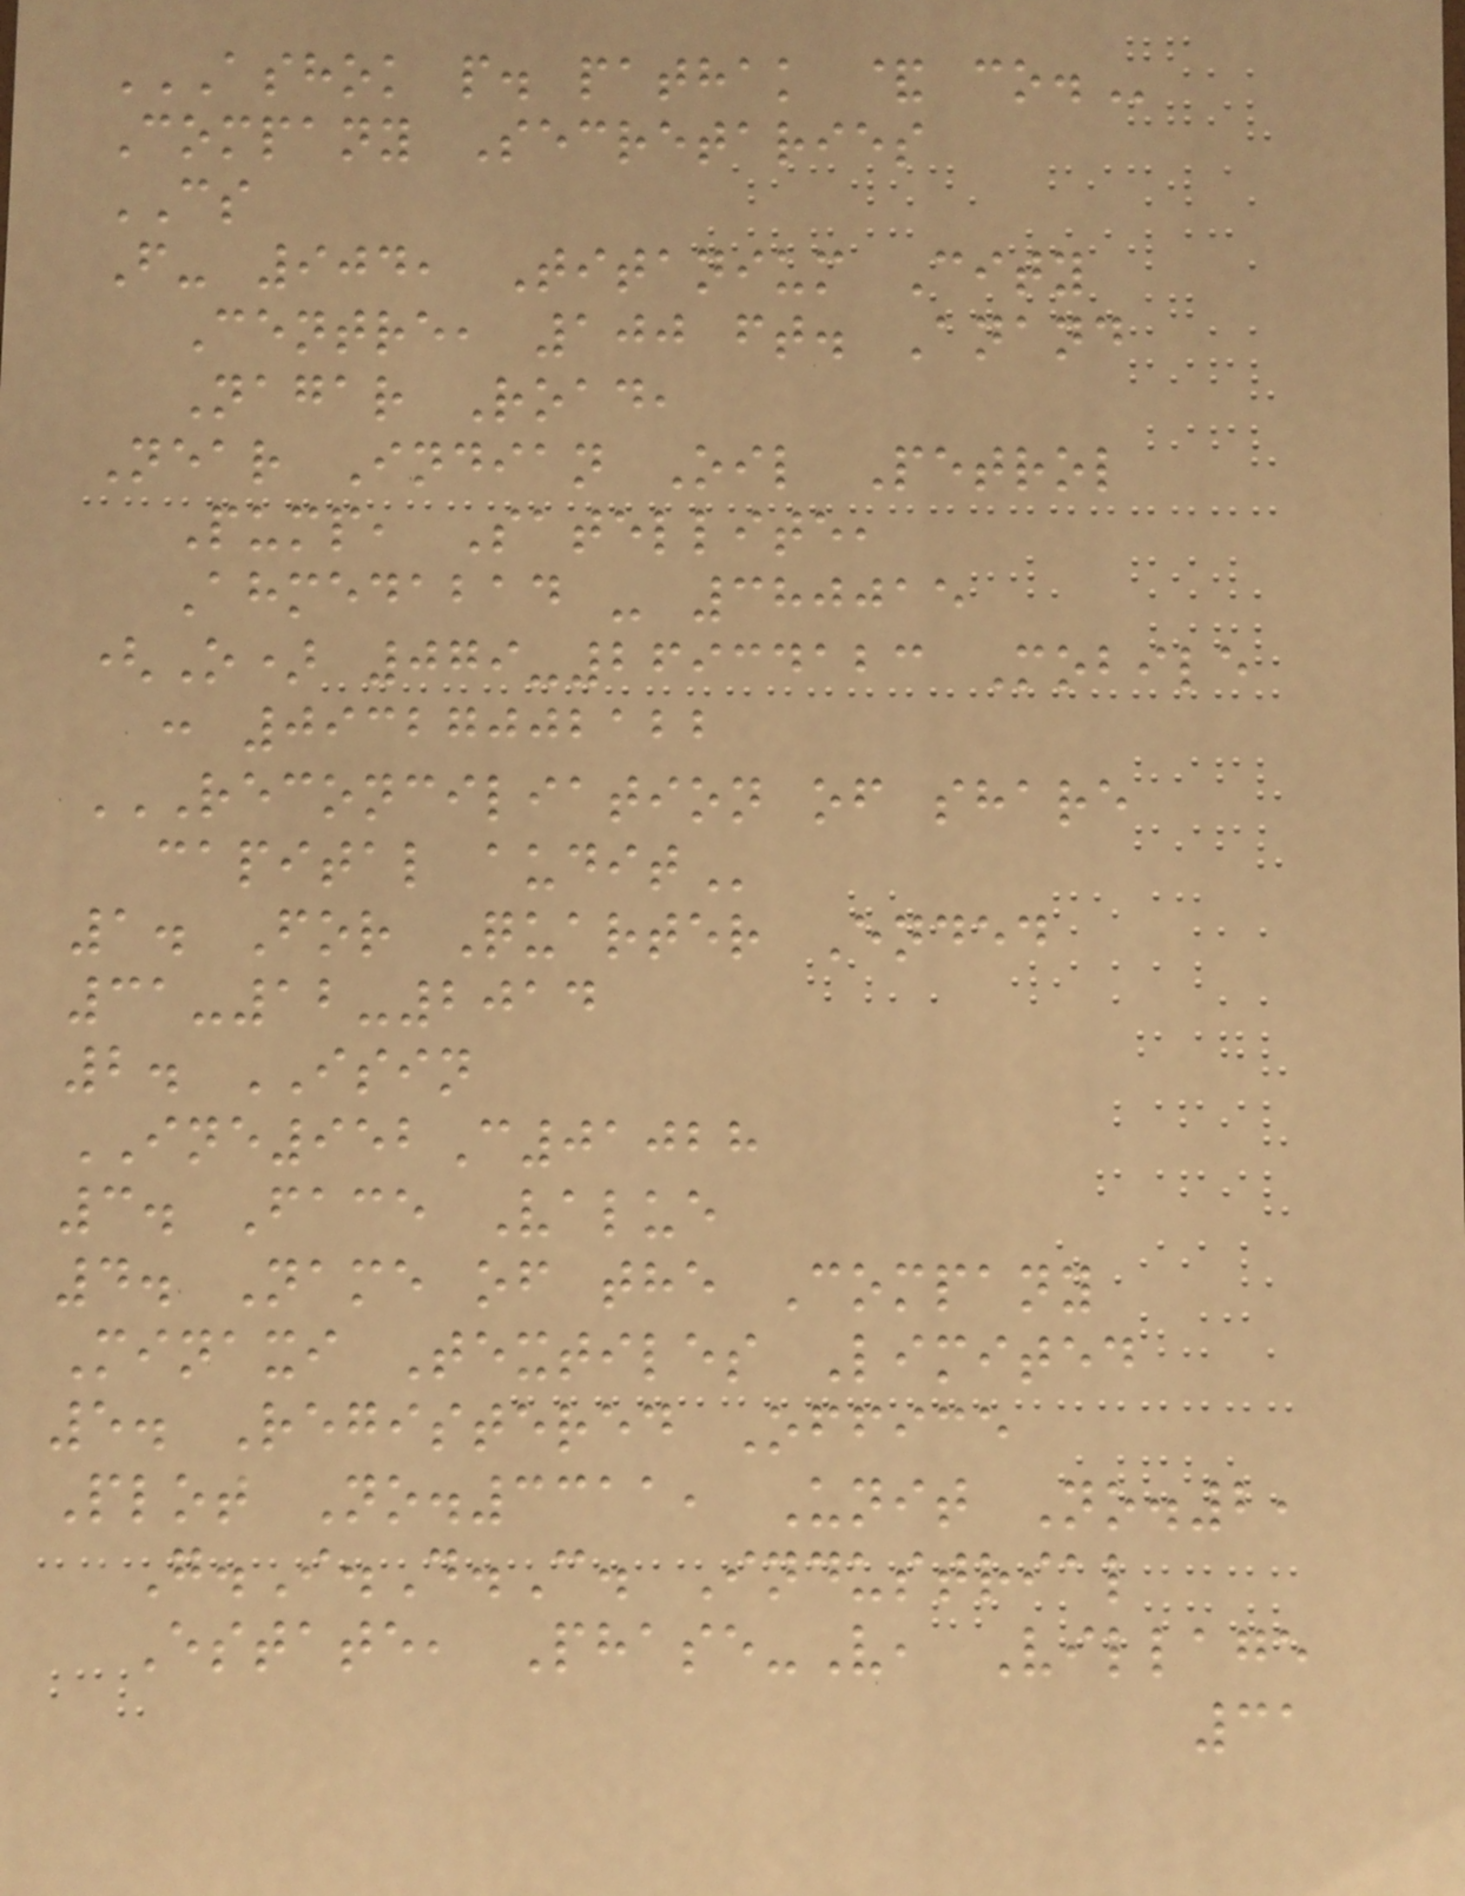ASHOK P. PATHAK & CO.
Company Secretaries
CS
F- 904, Titanium City
Centre, 100 ft. Anand
Nagar Road,
Near Indian Oil Petrol
Pump, Satellite,
Ahmedabad - 380015
(O) 079-26934123 Mobile
: 09327002122
RECONCILIATION OF SHARE
CAPITAL AUDIT
1. For Quarter Ended
31-12-2014
2. ISIN
INE952C01028
3. Face Value
4. Name of the Company
Minaxi Textiles Limited
5. Registered Office
Plot No.3311, Unit No.2,
G.I.D.C. Industrial
Estate, Phase-V, Village
31
